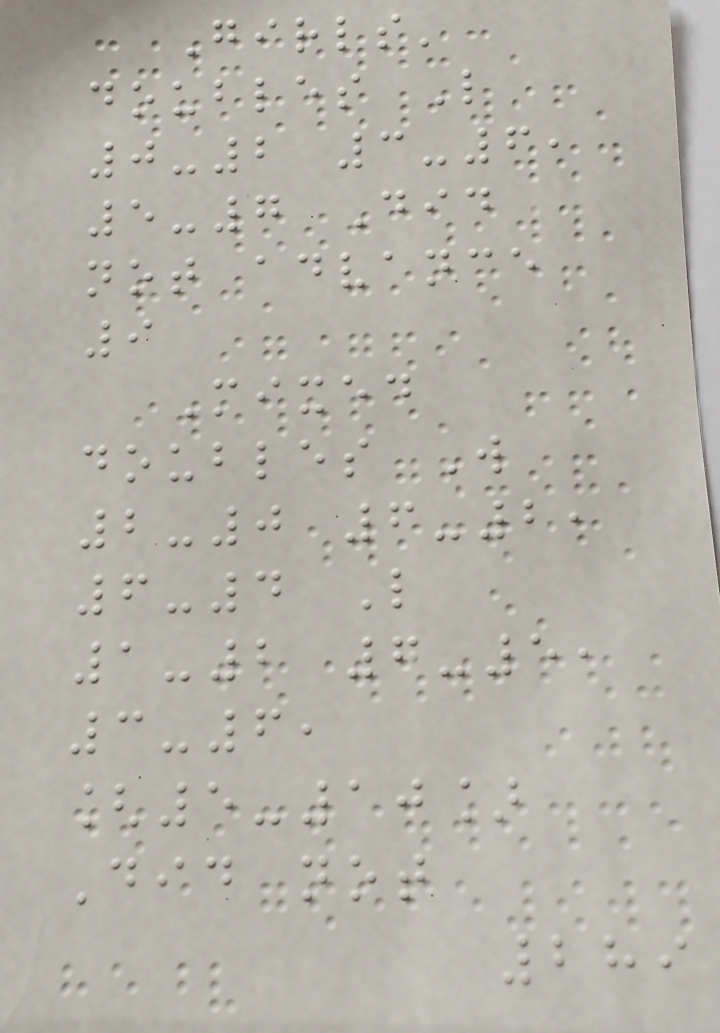Girls'
doubles L
0-2 3-6,
5-7 Did
not advance
9
Mixed
doubles W
2-0 6-2,
6-4 L
1-2 7-5,
3-6,
[5-10]
Did not
289
